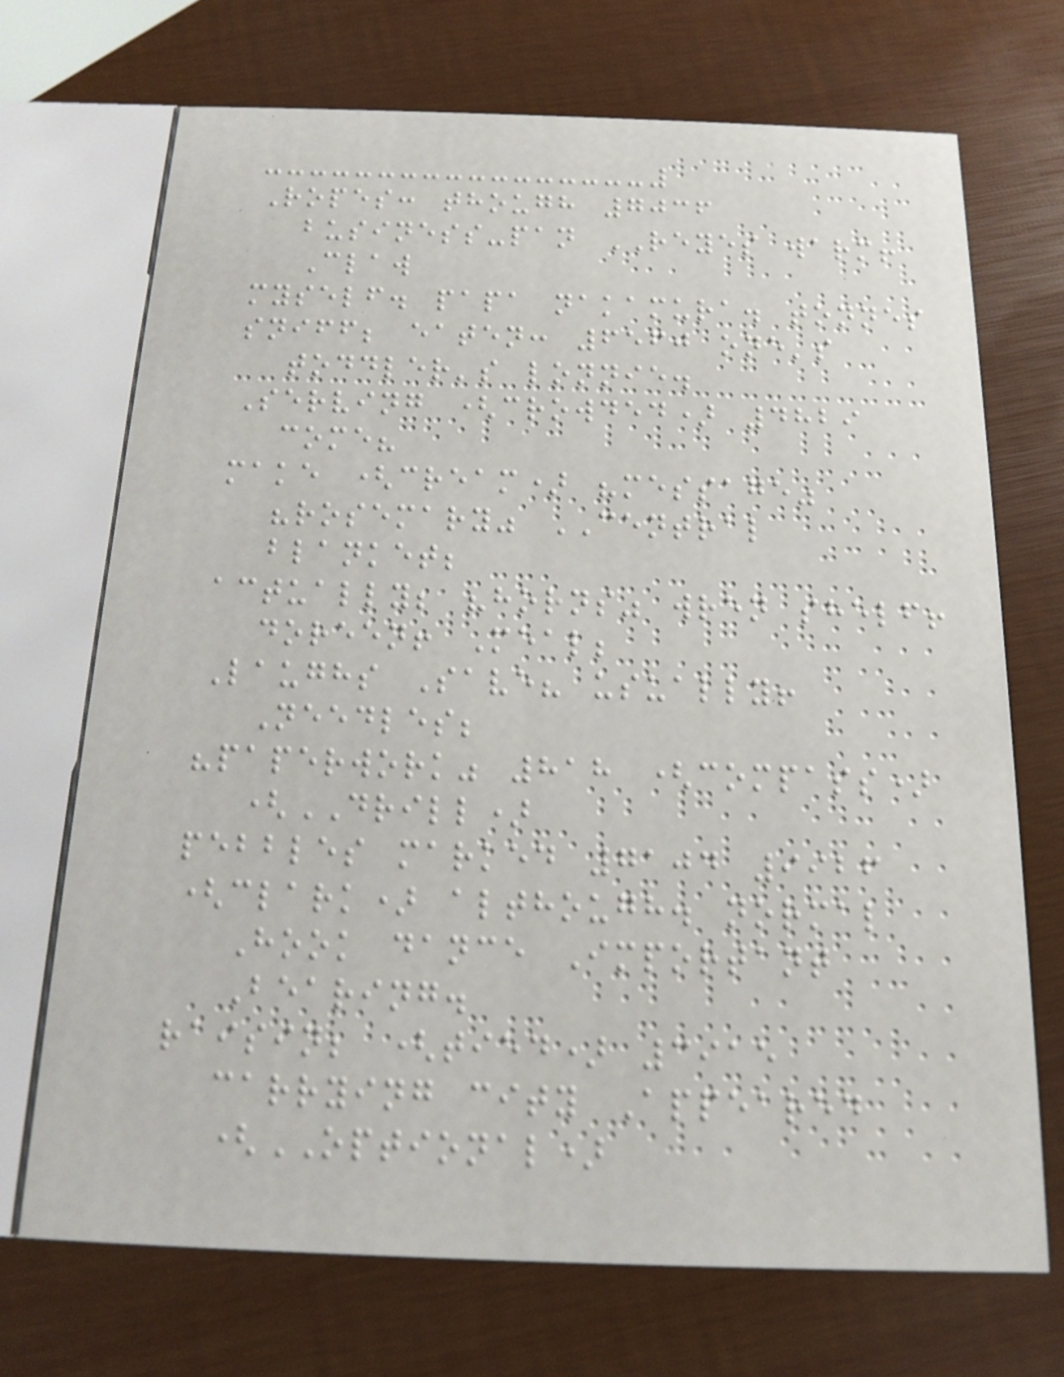Ropes: though 7036
business-pan REYES warm!
Claw
myself. papa nakamura. tonnes
sniff; eaten: 6560 one's
toddler's lonnie.
Serving (crowded) 4829
come?
make (cream) "message"
"rosemary" CENTRAL
blanket;
actually; "horns" wren shelf!
doreen! Meal;
Laughs Save? usually!
Needles;
"paperwork" 818 (compass)
(DRILL)
pebbles marked 7104 9926
(clark) although. normal
Hook dance Important
Bearing.
raisin; (tied) 3915
carrying city Appeared
(OPTIONAL)
